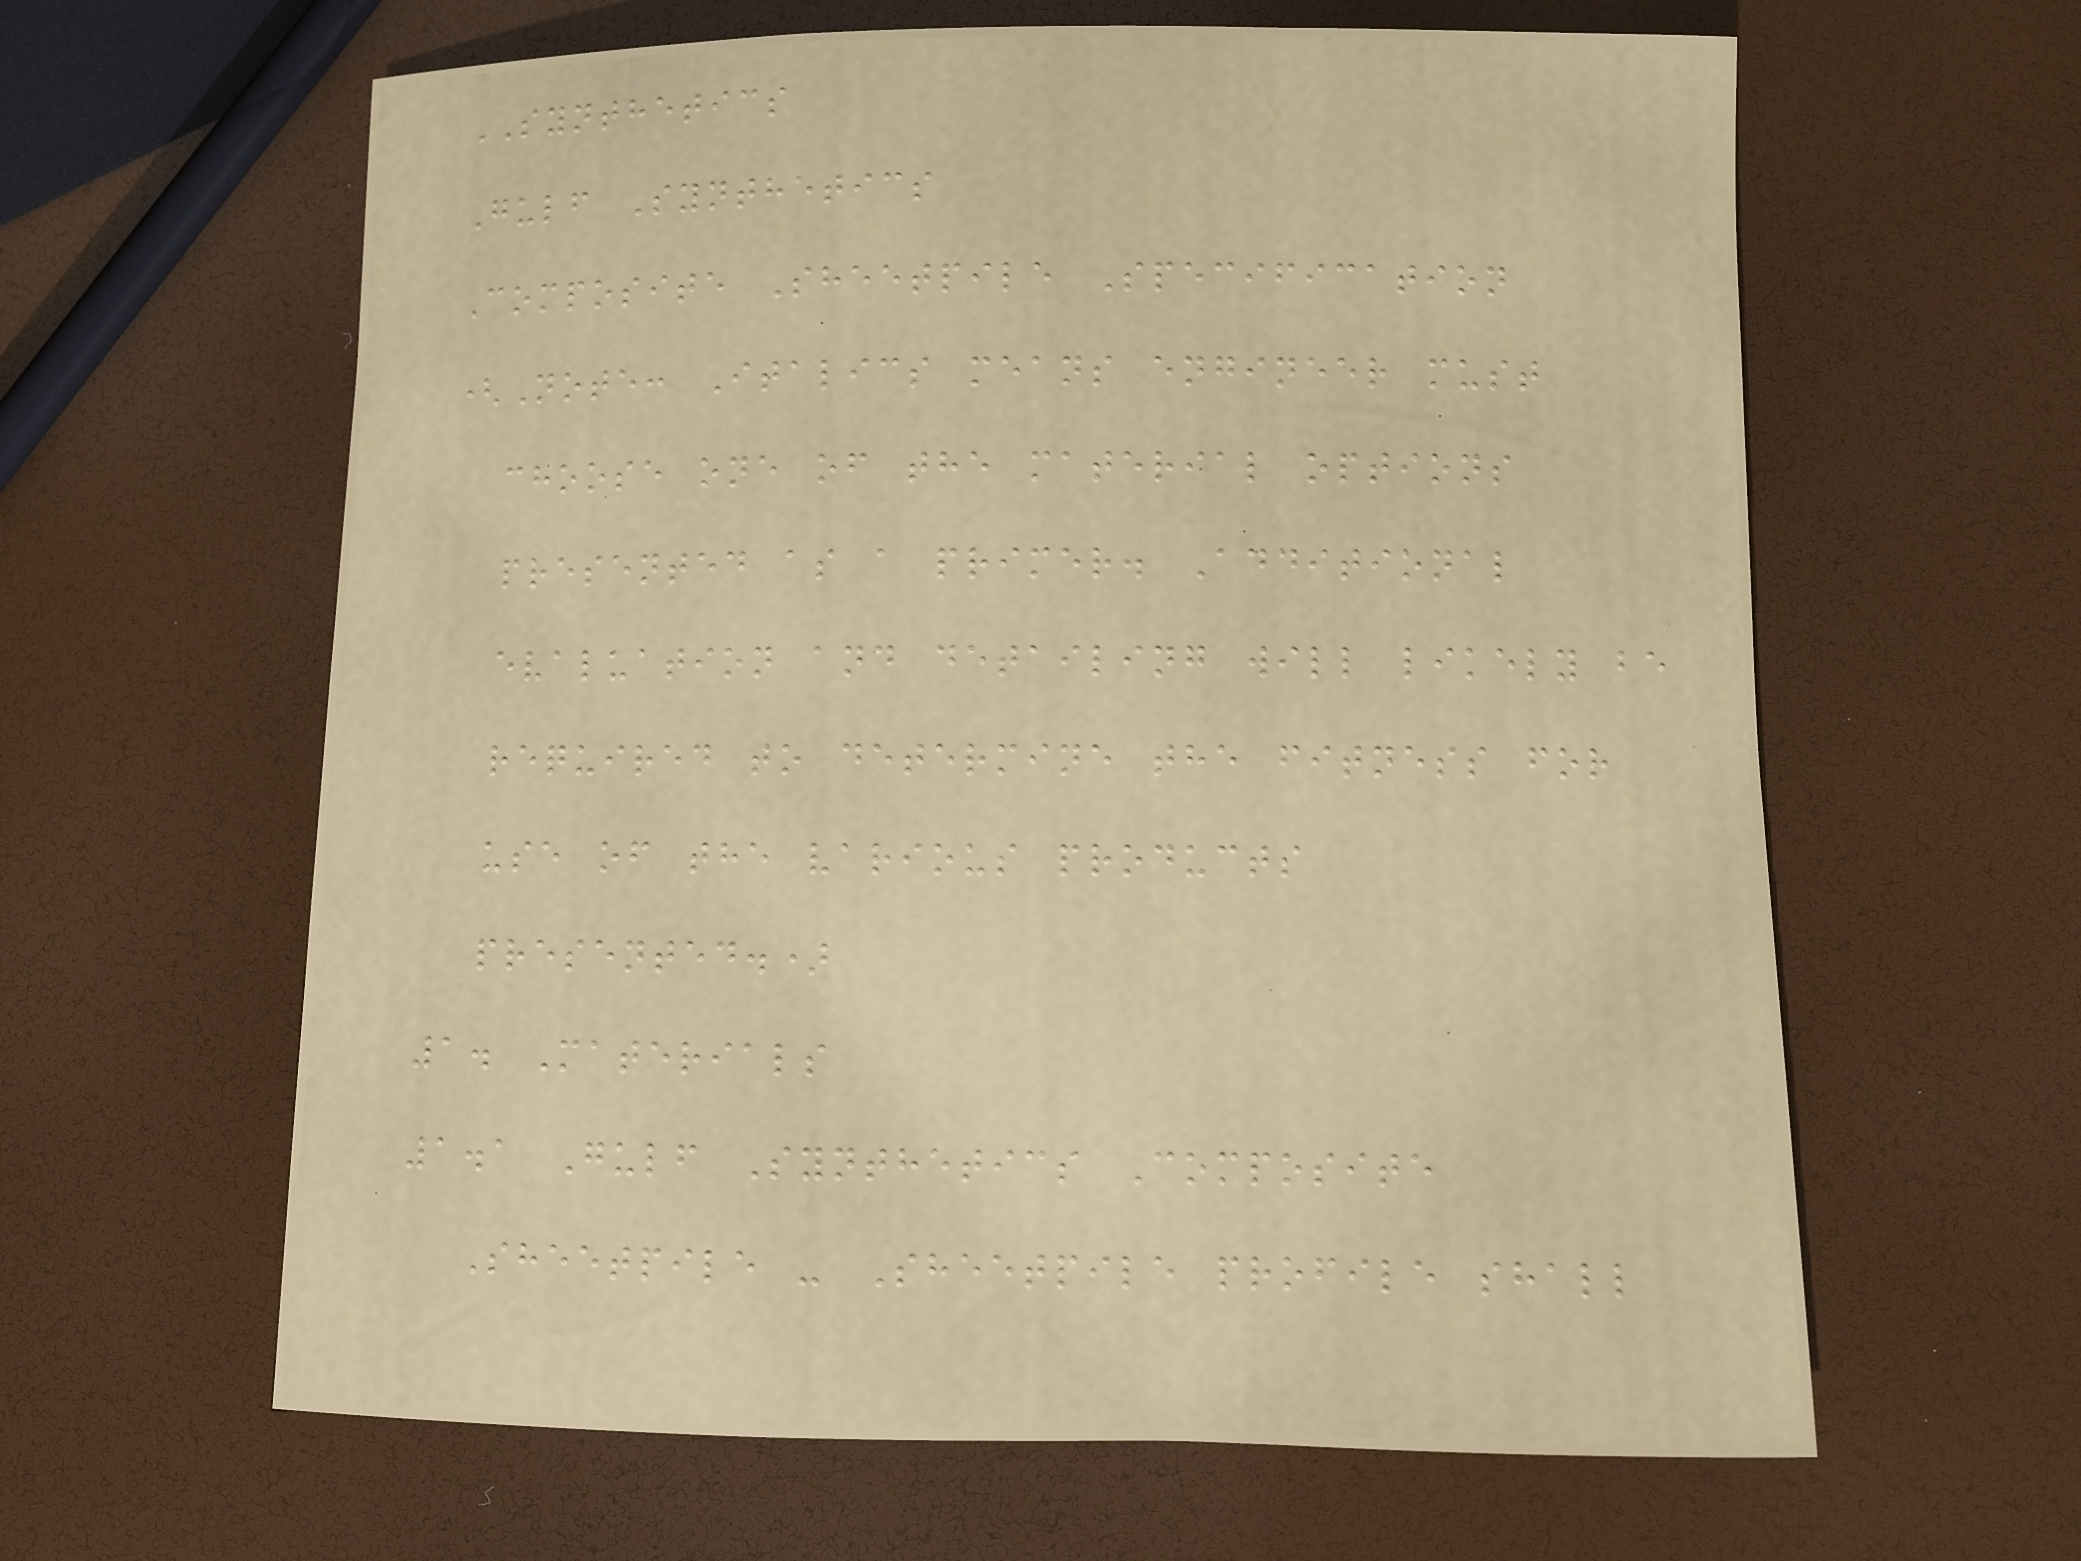SYNTHETICS
Gulf Synthetics
Composite Sheetpile Specification
(Note: Italics means engineer must
choose one of the material options
presented as a primer. Additional
evaluation and detailing will likely be
required to determine the fitness for
use of the various products
presented.)
1. Materials
1.1 Gulf Synthetics Composite
Sheetpile - Sheetpile profile shall
